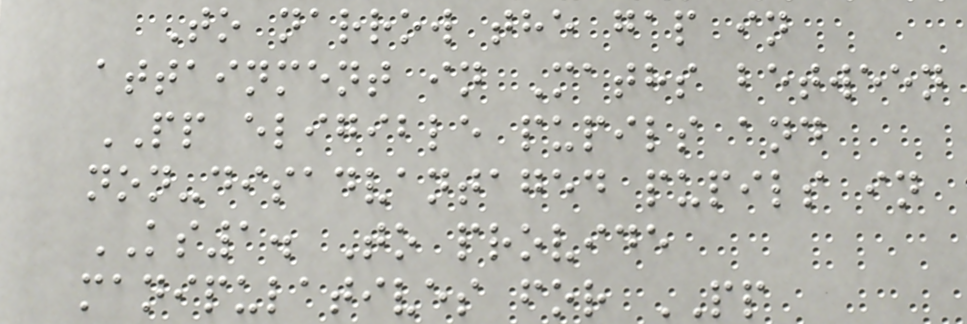To narrow the gap in
attainment in Maths between
PP eligible pupils and
non-disadvantaged pupils in
KS1. To provide
manipulatives for PP
